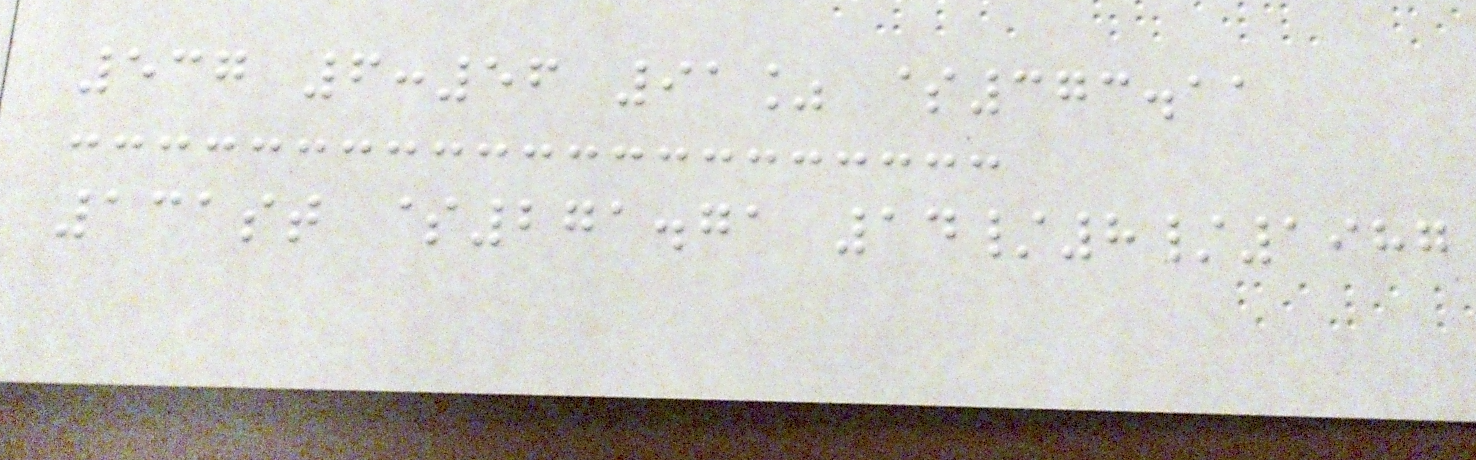537 6:56 91% $373.11
131st $271.71 14/8/1987
